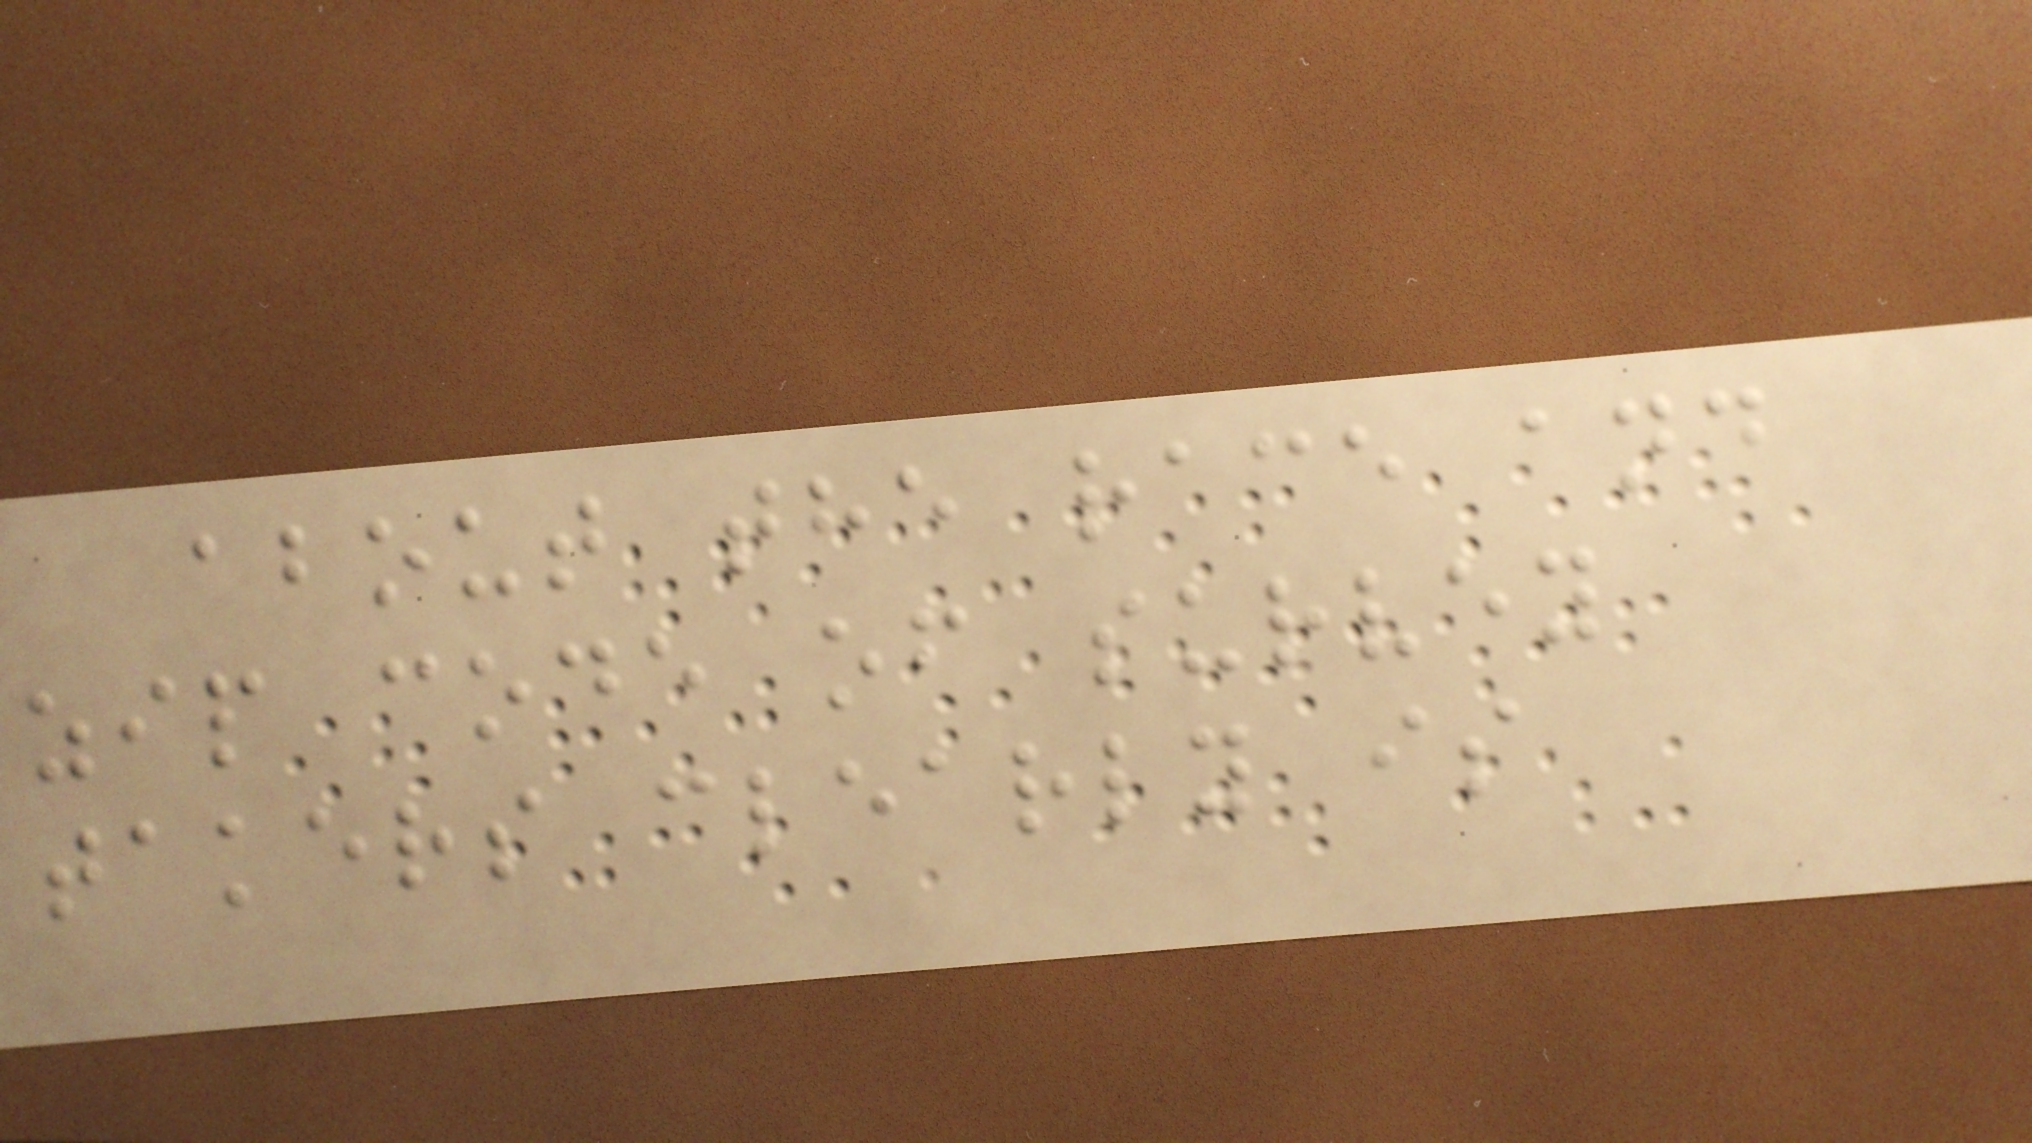about the race and
zip code of survey
takers clearly is
